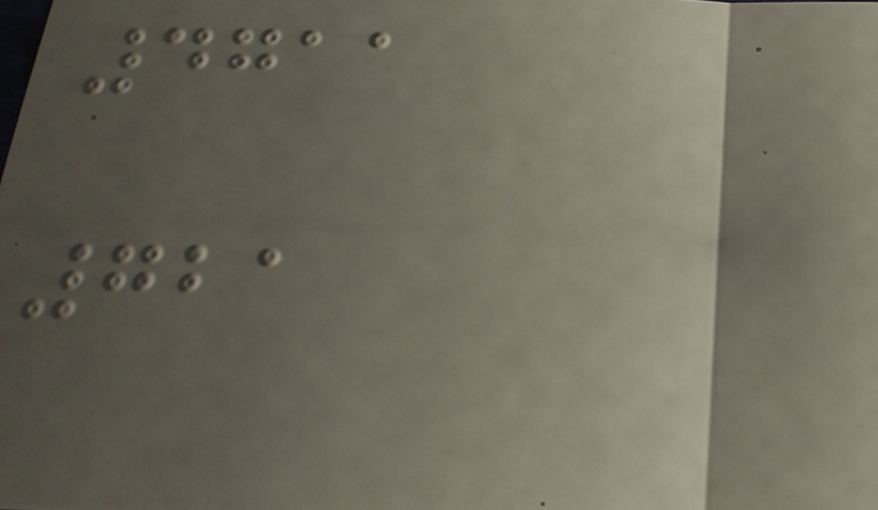4711
721
